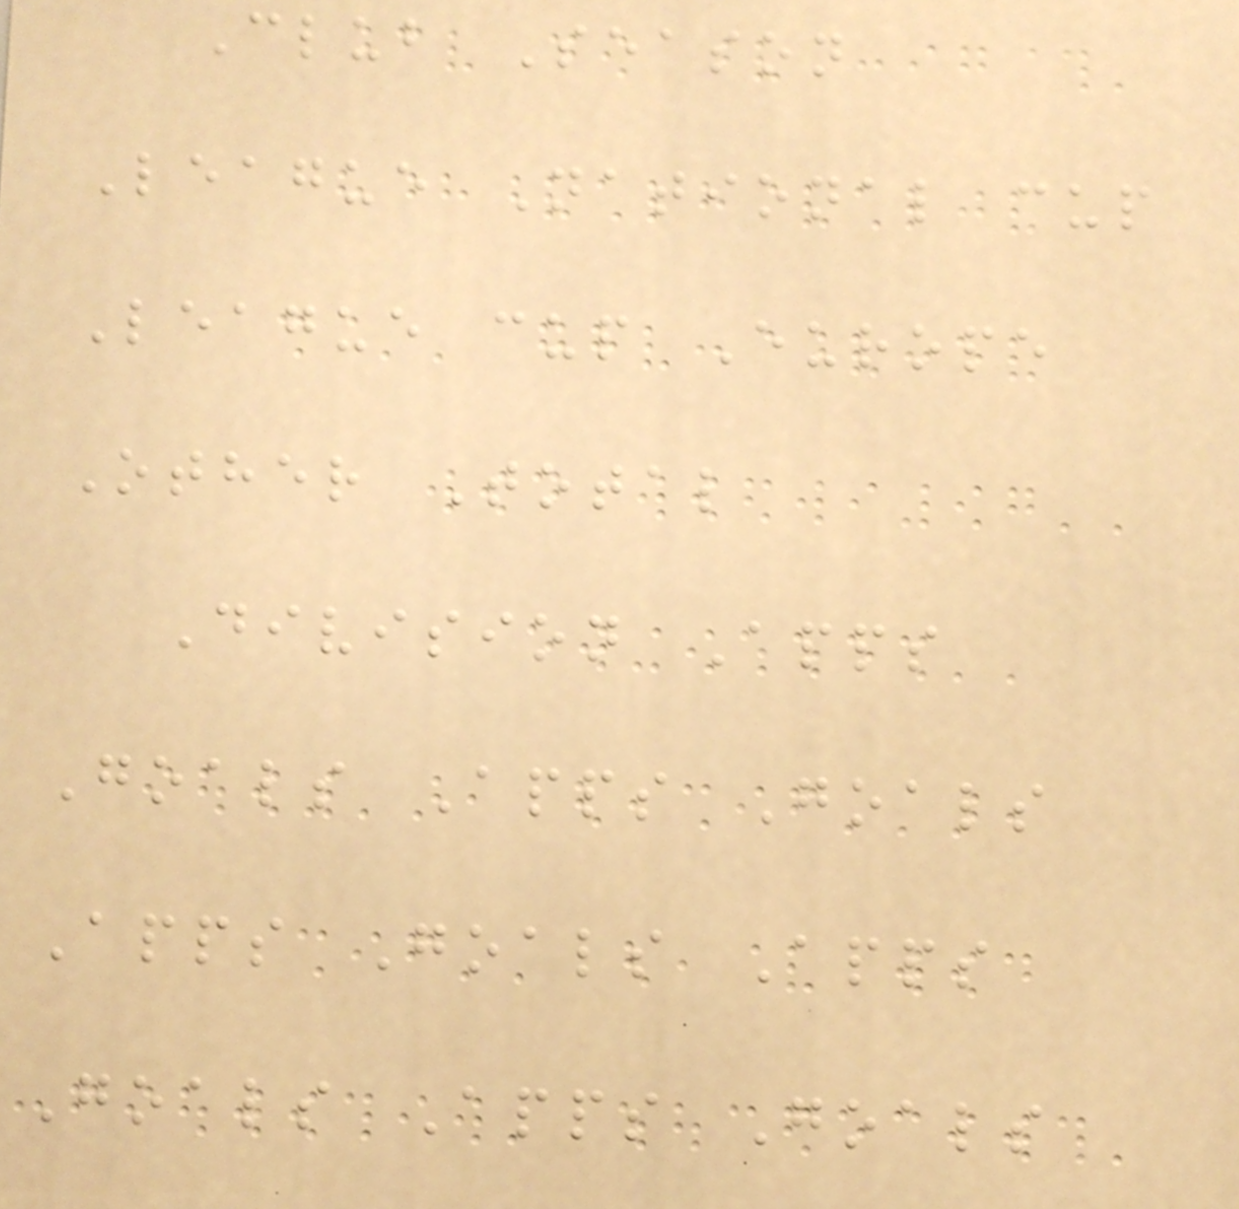Club Season
League National cup
League cup Europe
Other Total
Division Apps
Goals Apps Goals
Apps Goals Apps
Goals Apps Goals
